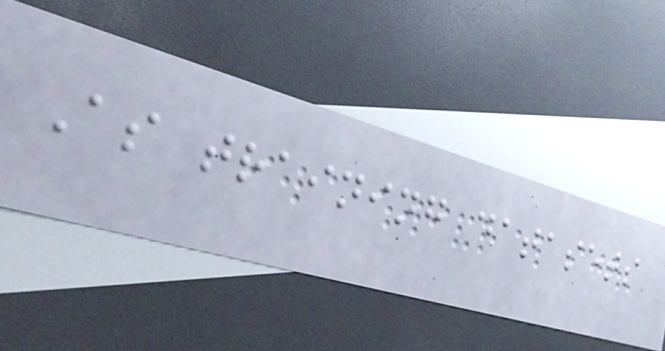As training datasets
